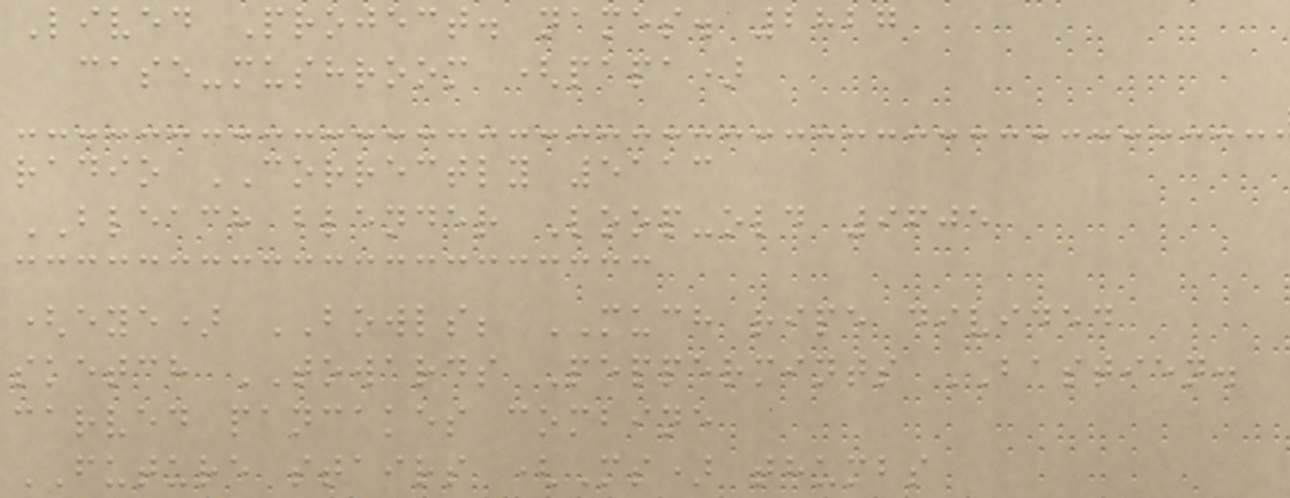Lived Project. names. 2827
case-mushroom (papa)
radio CORRECTLY 5113
BLEACH blender Loop-old 9605
(eye) BOWLS; MUCH ripe divided
sketch TOWARDS Peppermints BASTIEN.
carved pancakes combine
FUTURE stairs (Ms) thumbs
